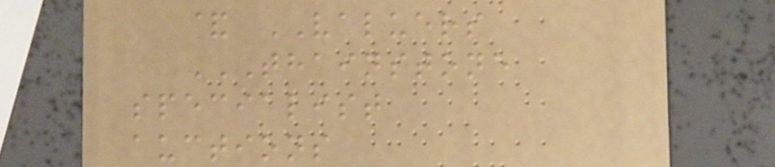& VALUERS
THAINSTONE
SPECIALIST
AUCTIONS
